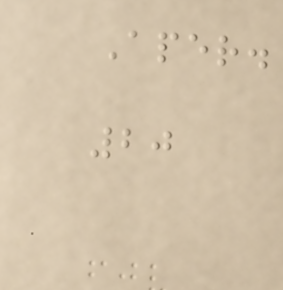Aper.
20
